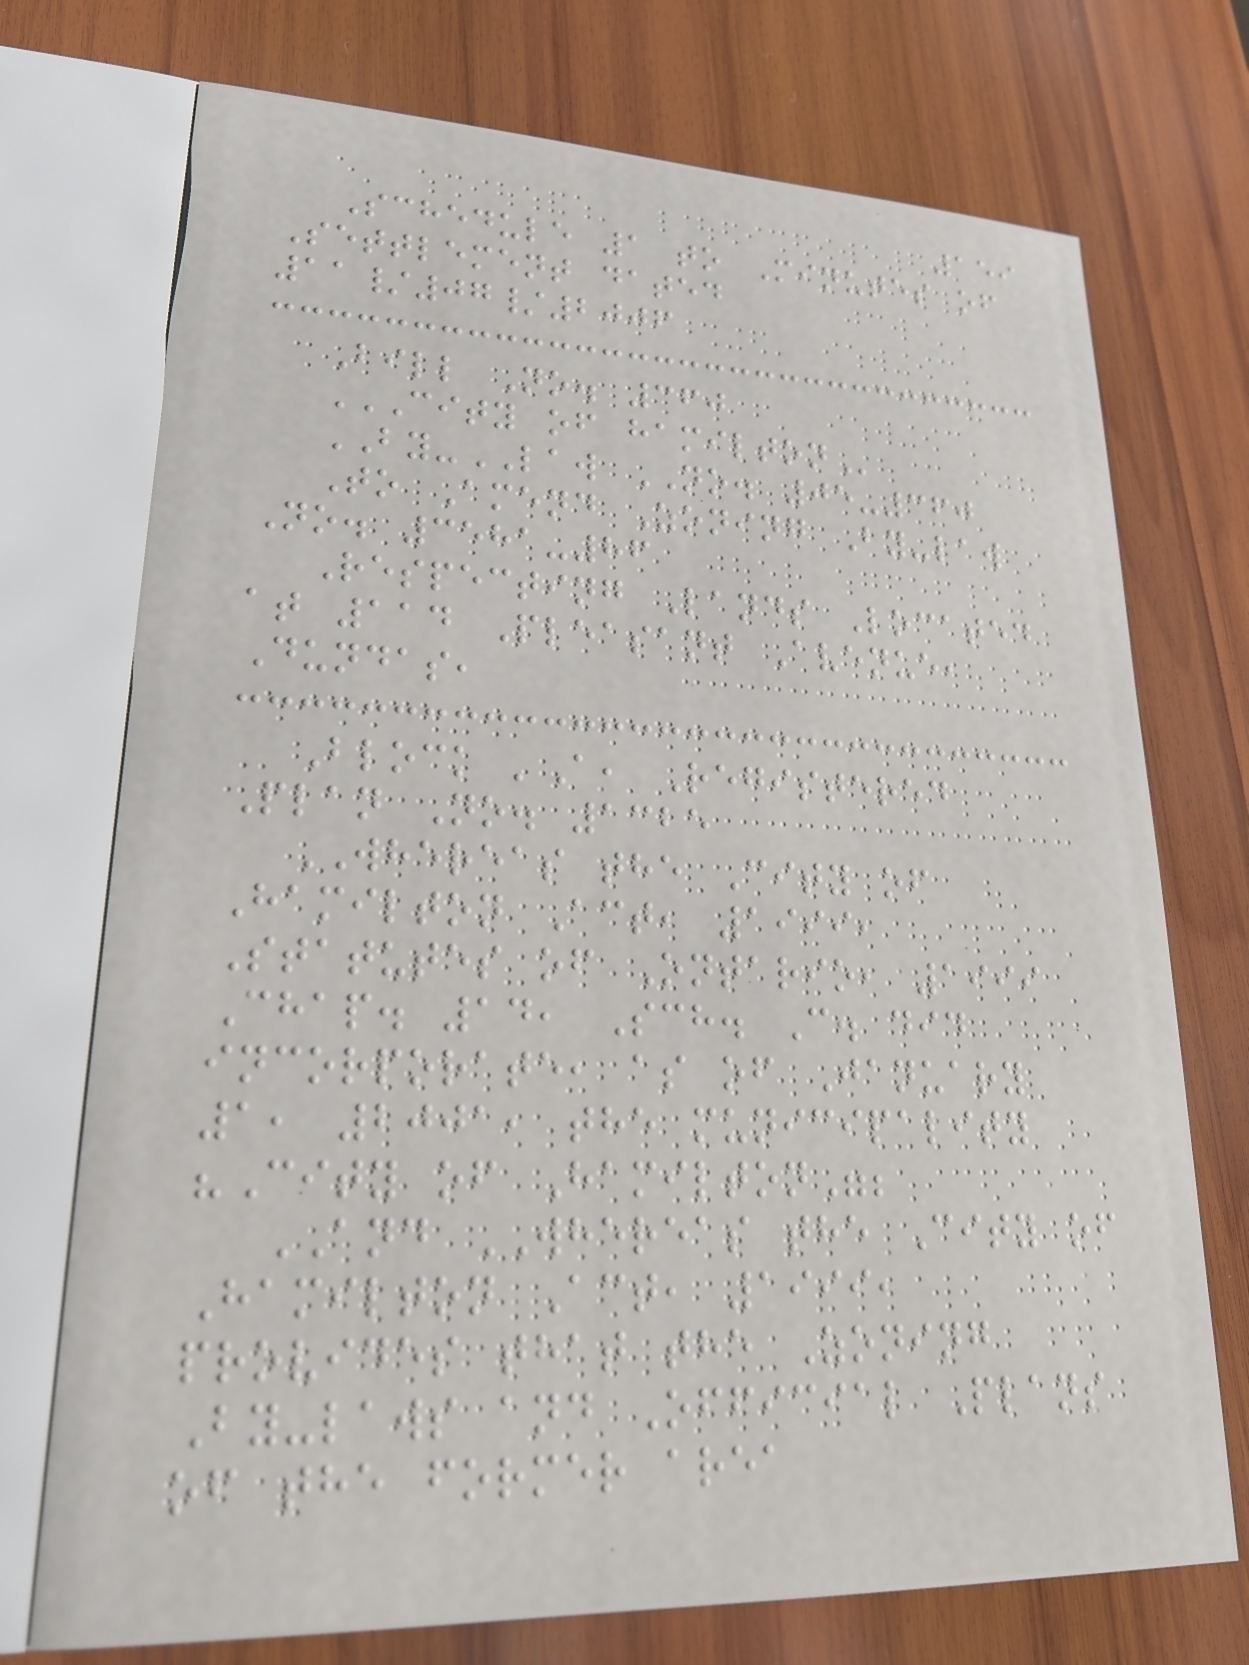159
Schedule 1 to Minutes of
Settlement dated
11/07/2006
Bill No. 360
CITY OF HAMILTON
BY-LAW NO. 05-360
To Amend Zoning By-law
No. 3581-86
Respecting Lands Located
at 114 Pleasant Avenue,
Dundas,
Block 'A, Registered
Plan No. 1325
WHEREAS the City of
Hamilton Act, 1999,
Statutes of Ontario, 1999
Chap. 14, Sch. C. did
incorporate, as of January
1, 2001, the municipality
"City of Hamilton";
AND WHEREAS the City of
Hamilton Act, 1999,
provides that the Zoning
By-laws and Official Plans
of the former area
